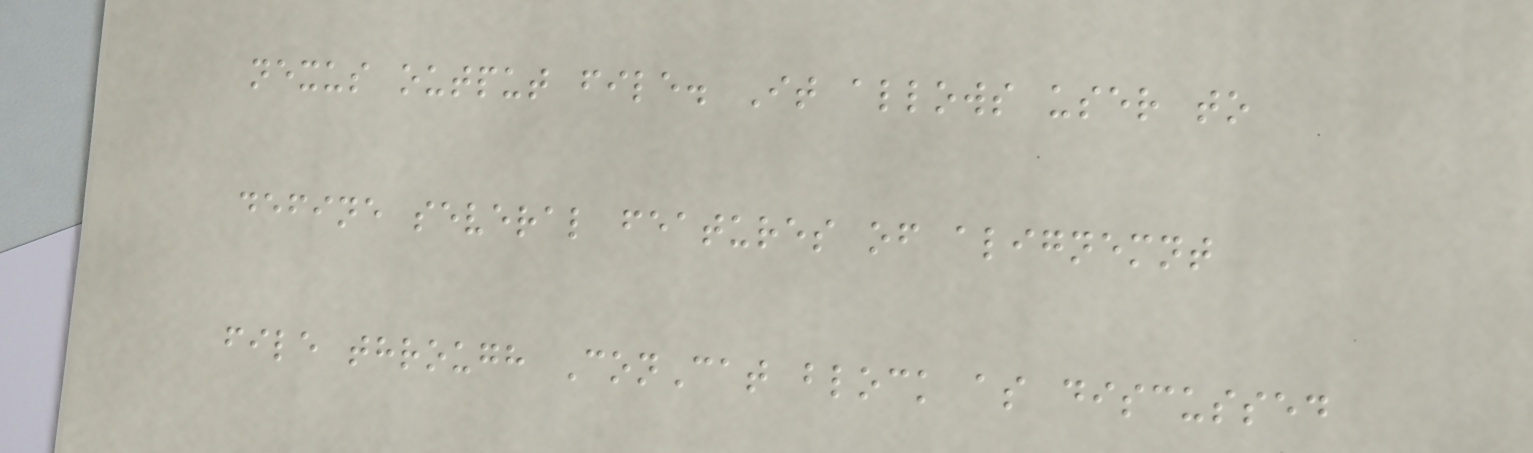nexus output file. It allows user to
define several features of alignemnt
file through ConCat block as discussed
